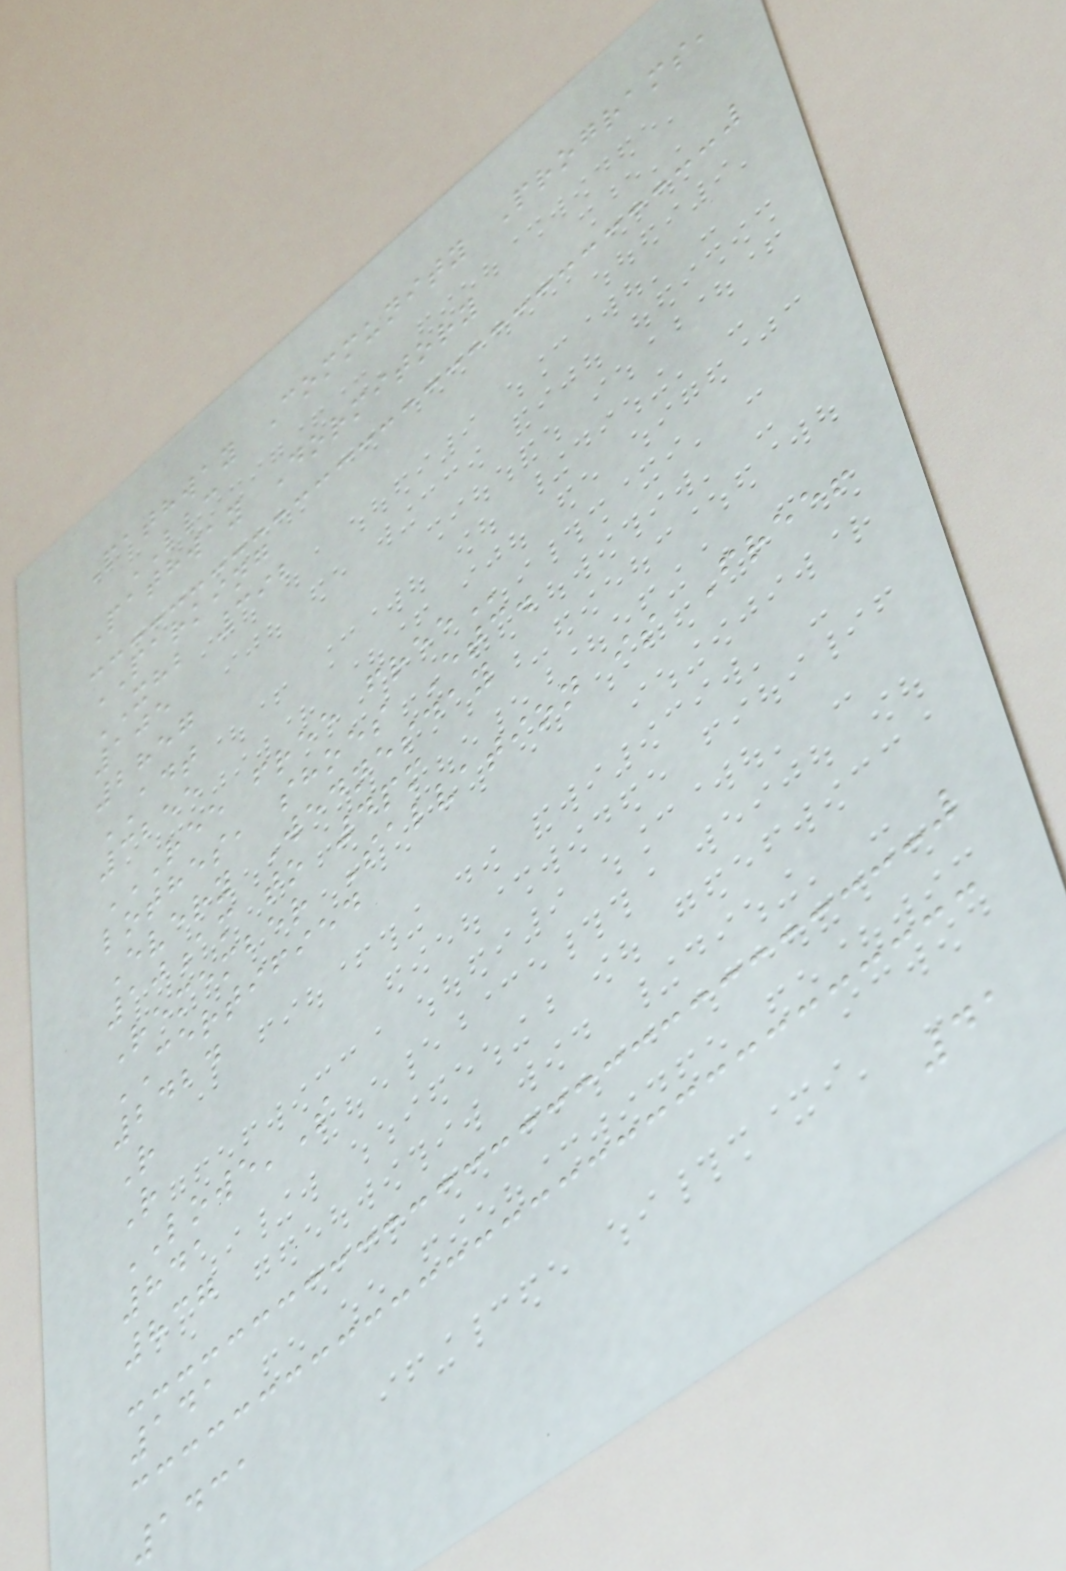Pathway Community Programs,
LLC
Pathway Dormitory
PARKING
XHB 392
105
2857
ADT
3255
REE FREE FREE
lothes, shoes Etc.
Every Wednesday
10am to 4pm
Remember Salvation is Free!
CERTIFIED
2424
R
R
LOWE'S
841
837
141
1431
41
